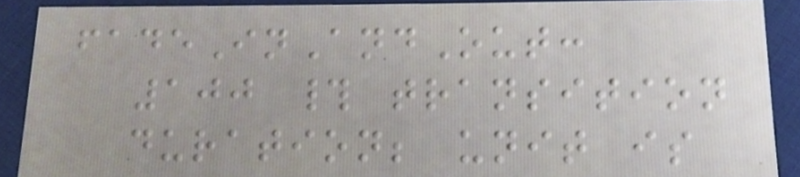fadeInAndOut:
100 # transition
duration; unit is
